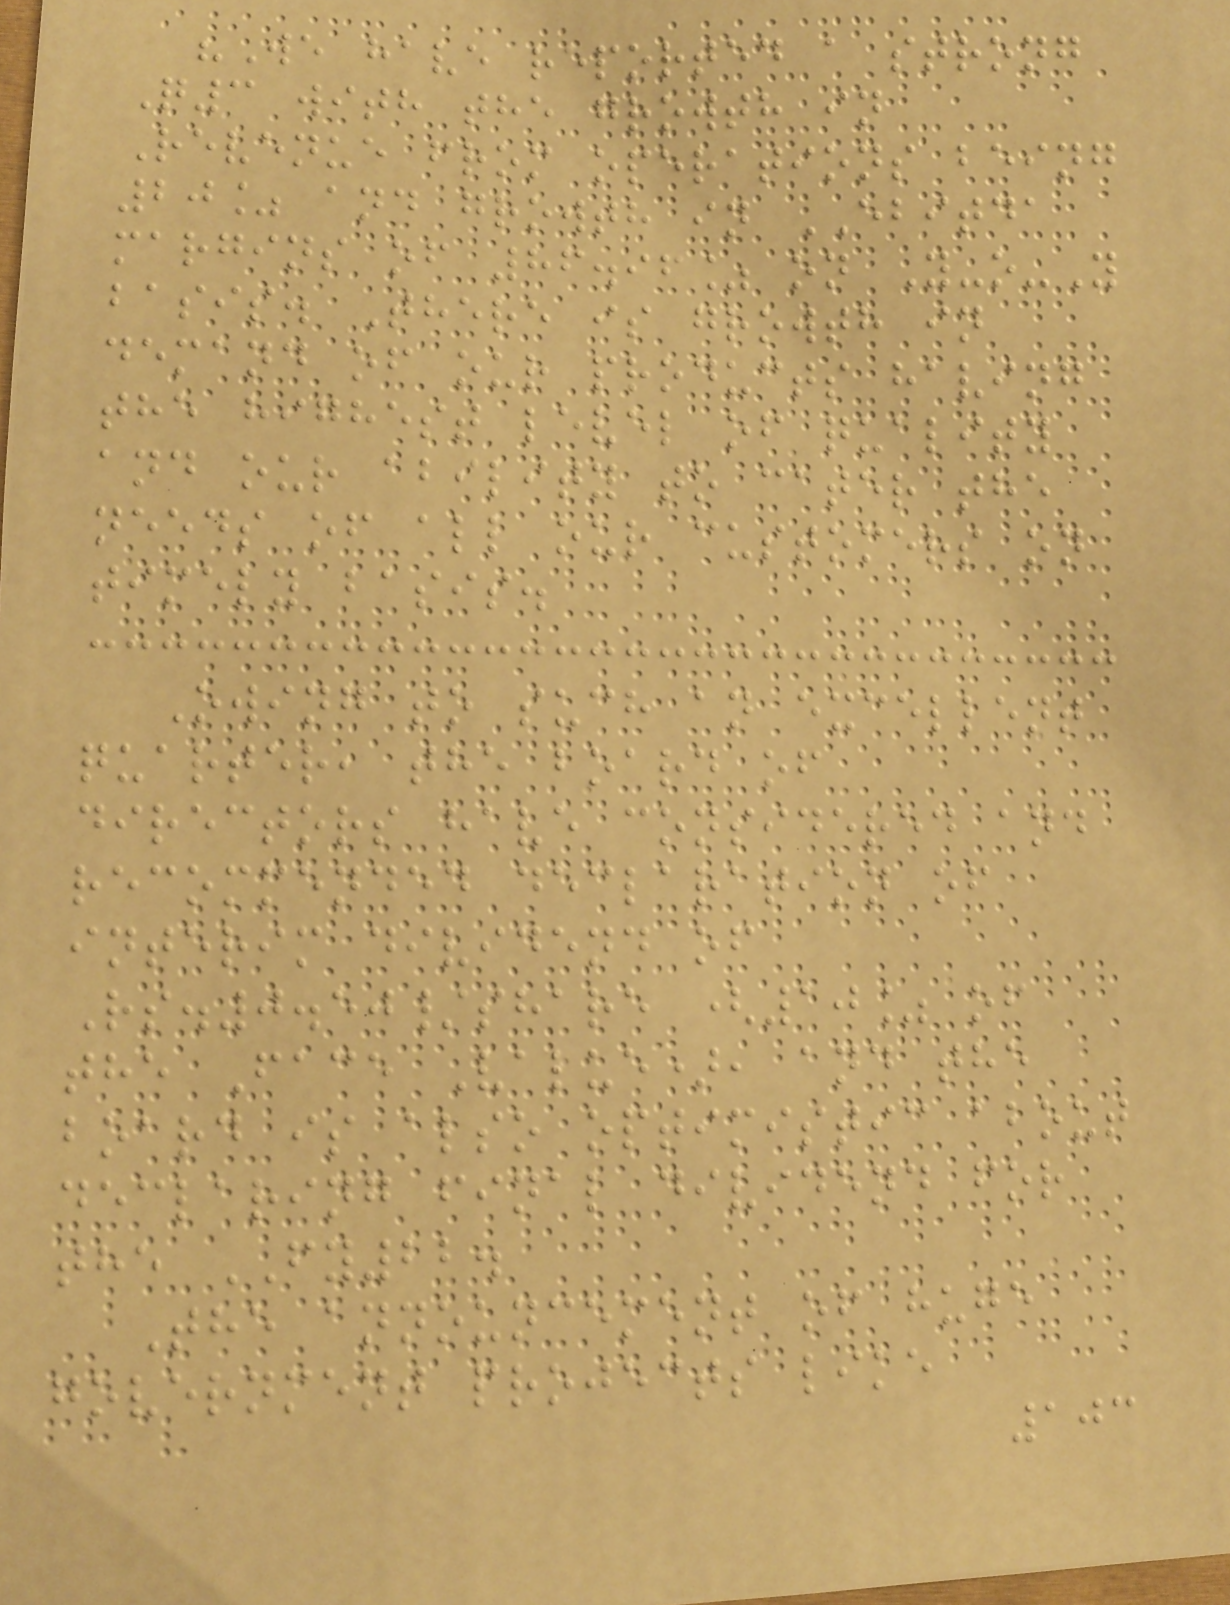"We have reported a strong
Q3 with the growth in
Revenue from operations being
20% and growth in EBITDA
margins of 86.96% on Y-o-Y
basis. There is growth in
demand of our products having
the highest level of quality
and our ability to cater the
needs of all our customers on
timely basis.
Owing to such an excellent
quarter, the board of
directors have considered and
recommended declaration of
interim dividend of
Rs.0.50/share (10% of
the Face Value), and the
board is also optimistic about
declaring final dividend for
the FY22.
The announcement of huge
government projects like
103
